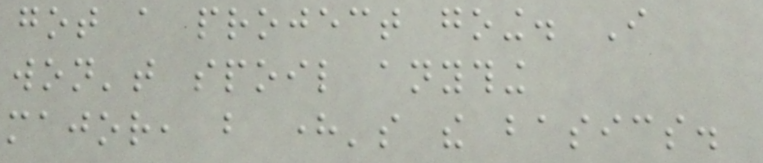got a project going. I
won't spoil anything
major, but here's the basics.
